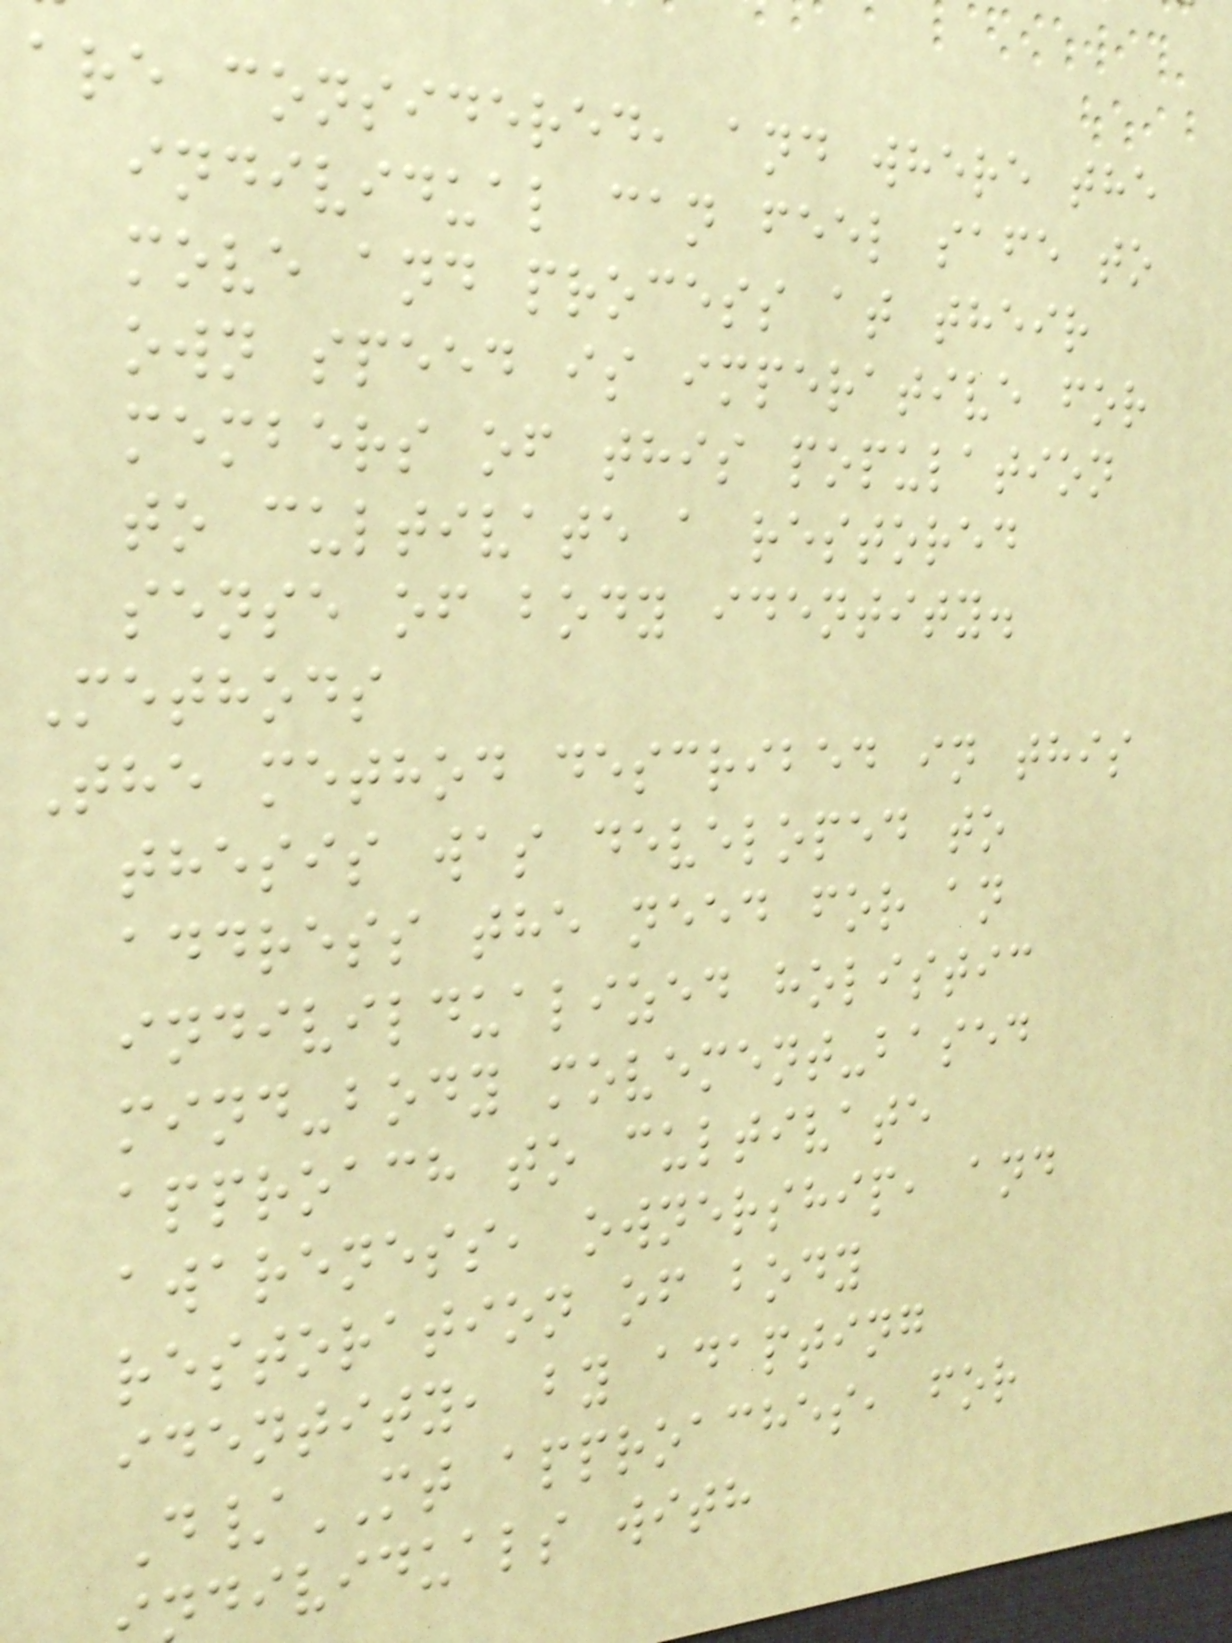are considered, and where the
individual can feel safe to
move and process at their
own speed is imperative for
members of this population
to cultivate a restored
sense of body identity.
Methods
The method described in this
thesis was developed to
address the need for an
indivildualized holistic
mind-body movement-based
approach to cultivate
awareness, ownership, and
restoration of body
identity, by adapting
D/MT approaches, for
dividuals with
